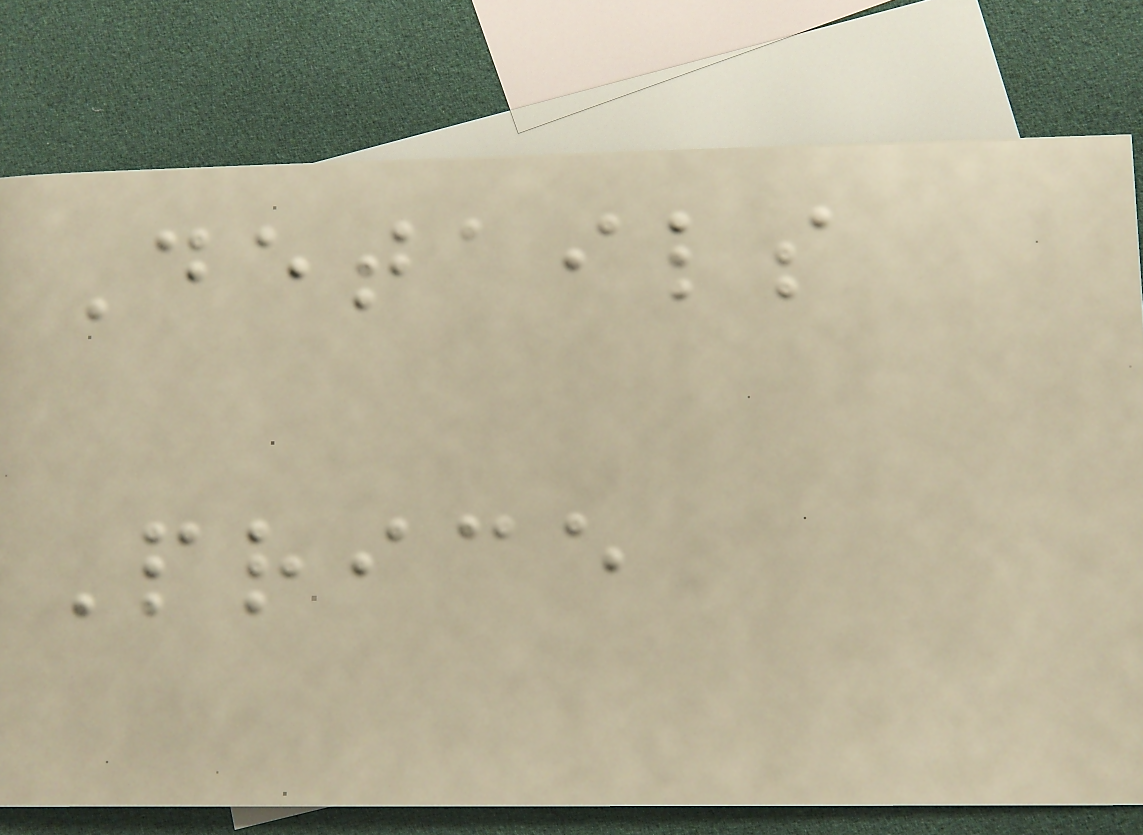Details
Price
